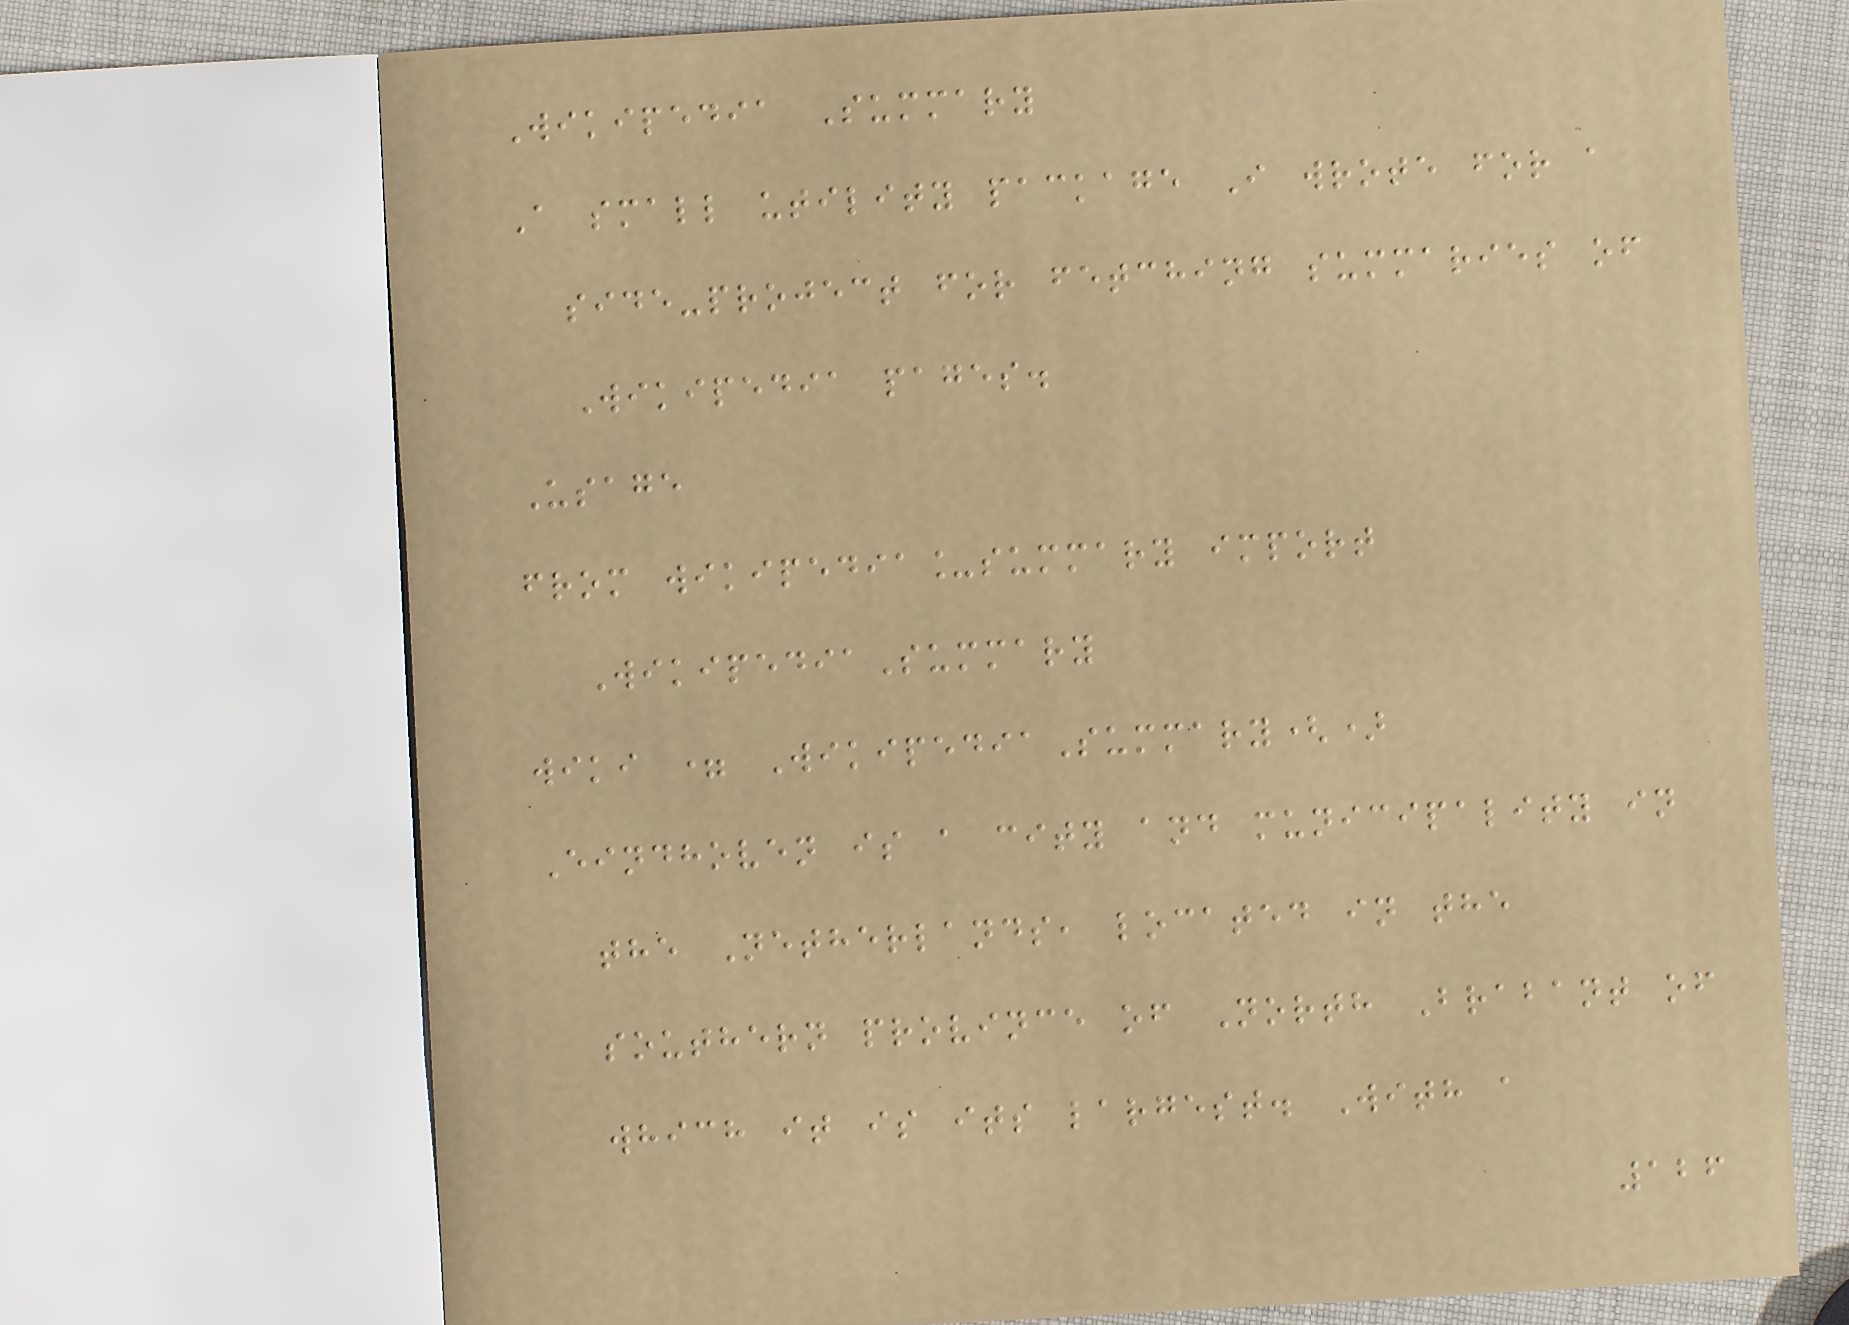Wikipedia Summary
A small utility package I wrote for a
side-project for fetching summaries of
Wikipedia pages.
Usage
from wikipedia_summary import
WikipediaSummary
wiki = WikipediaSummary()
Eindhoven is a city and municipality in
the Netherlands, located in the
southern province of North Brabant of
which it is its largest. With a
126
